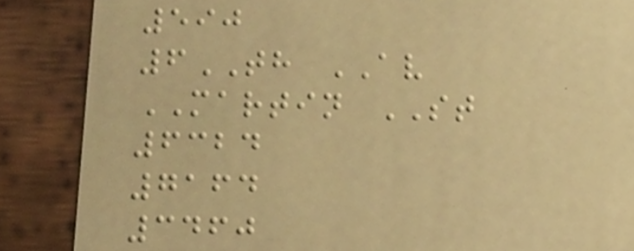590
6TH AV
MARTIN ST
6324
7164
3460
